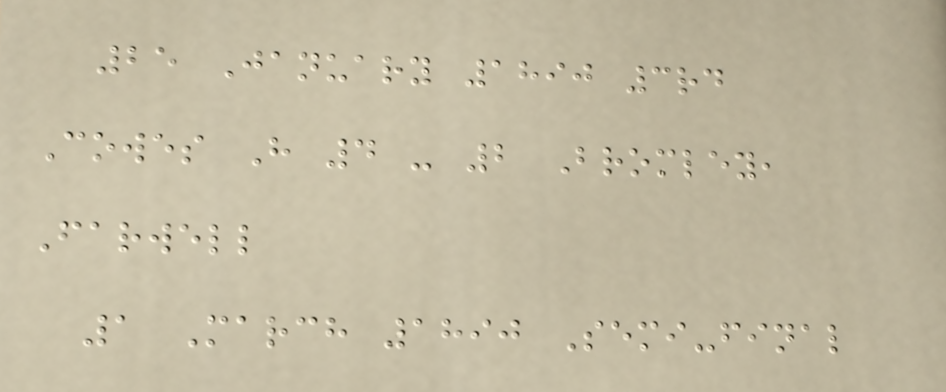25 January 1890 3rd
Cowes H 4 - 2 Bromley,
Farwell
1 March 1890 Semi-final
